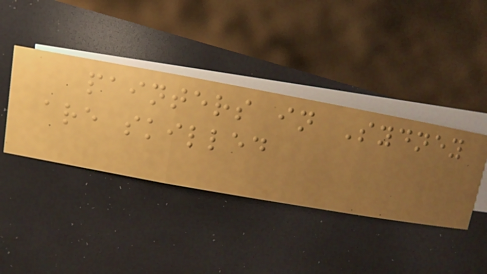painters in Sydney
are skilled
